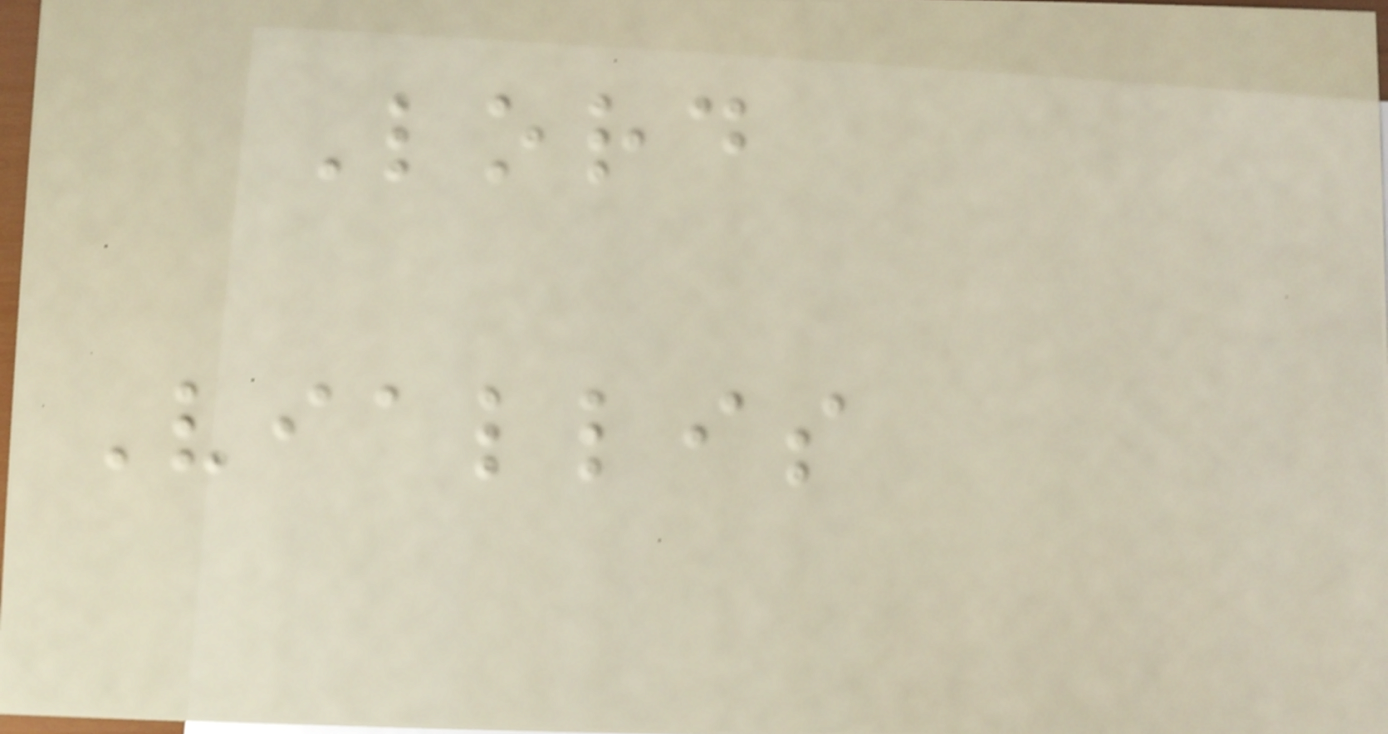Lord
Viallis
